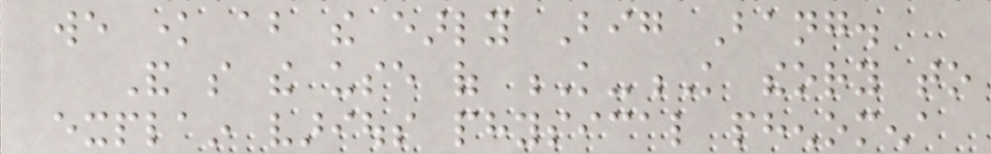we know about the early Big Bang.
And so the use of K-K theory to
explain various physical phenomena
